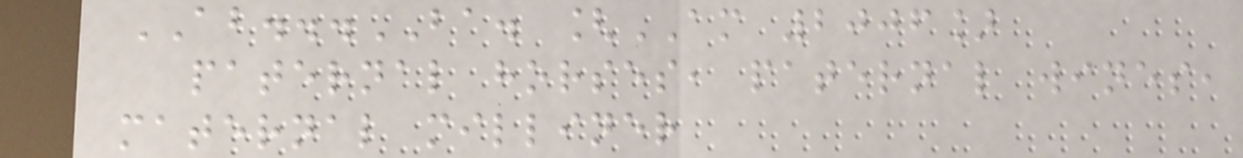AB...BA. [AM 2006]
paternal horses, paternal wines,
maternal milliner
